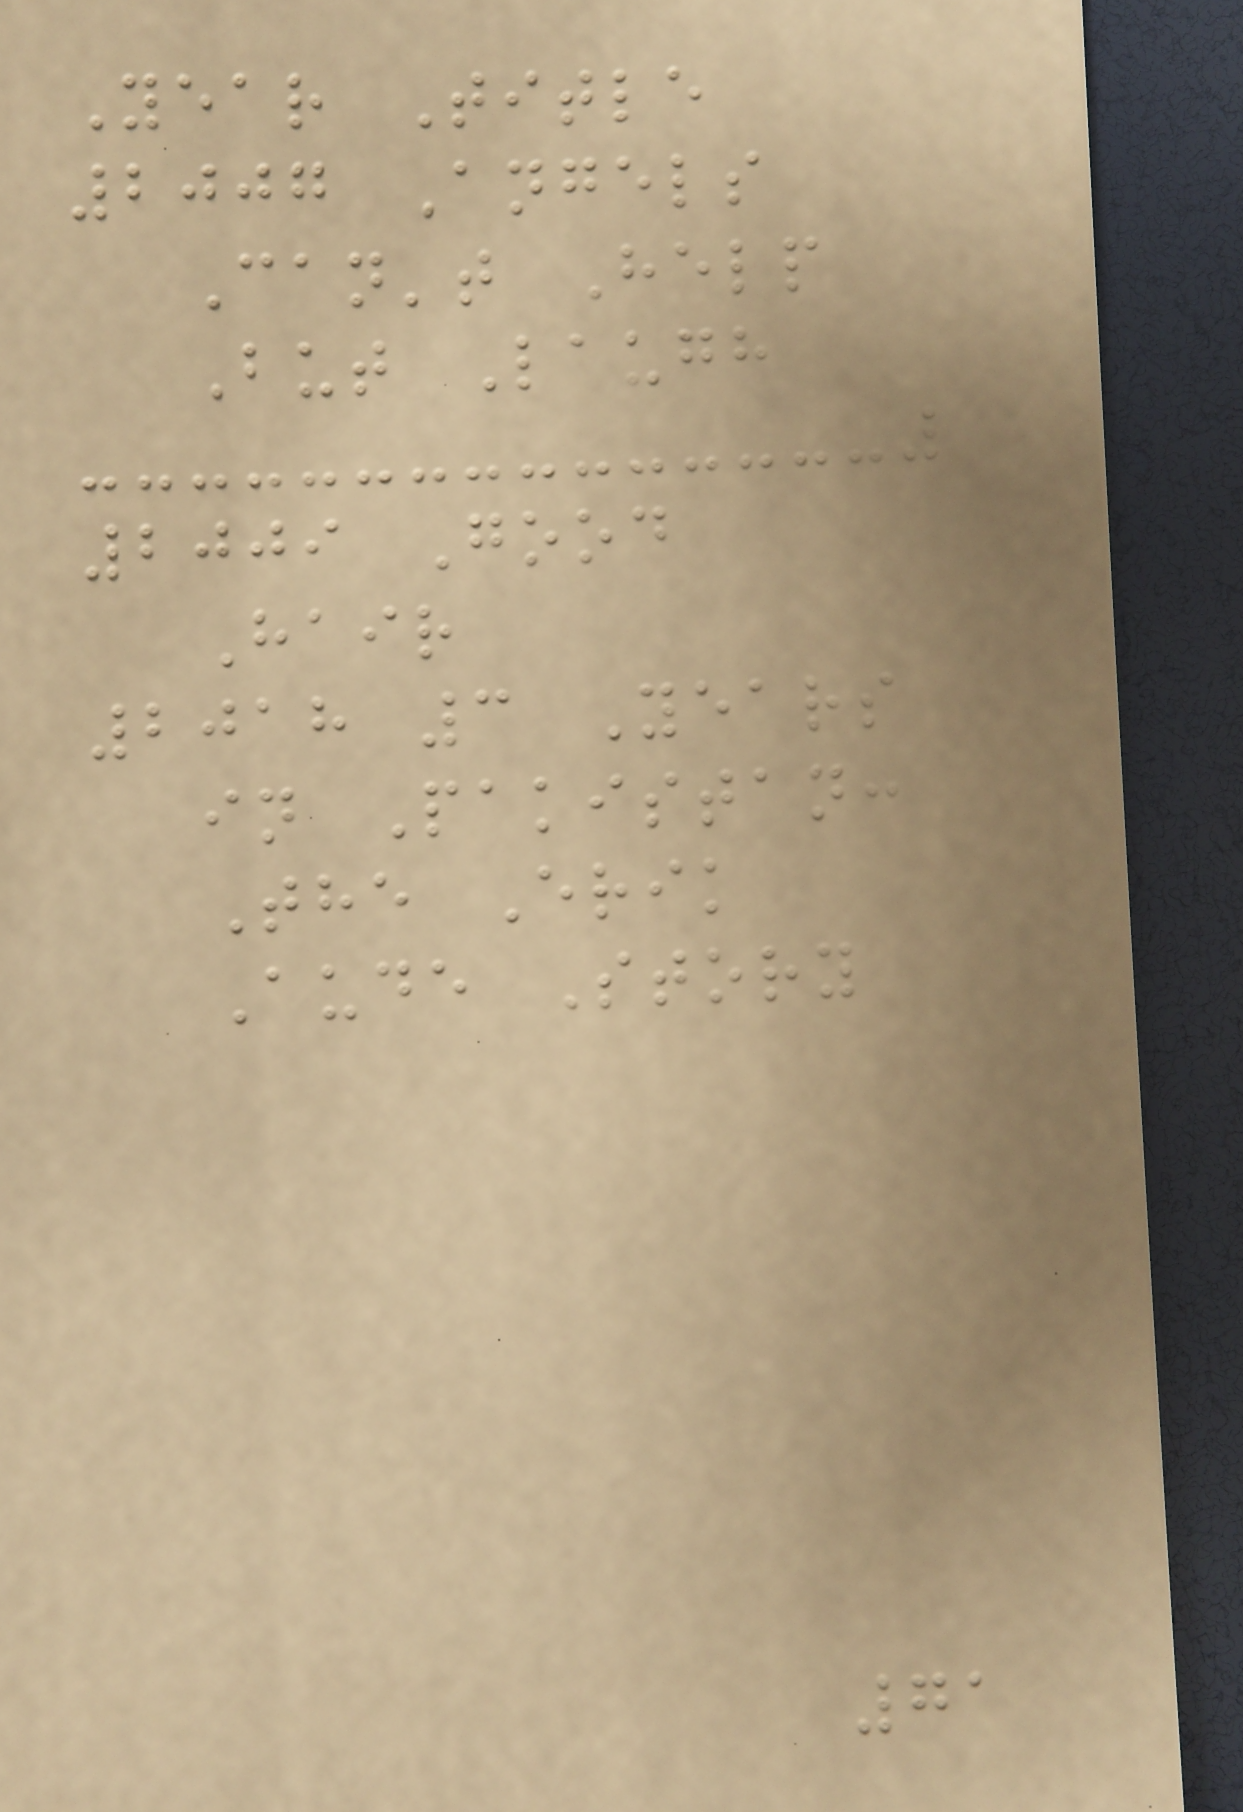Year Title
2007 Angels
Can't Help
But Laugh
2009 Good
Hair
2018 3 Years
in Pakistan:
The Erik
Aude Story
71
